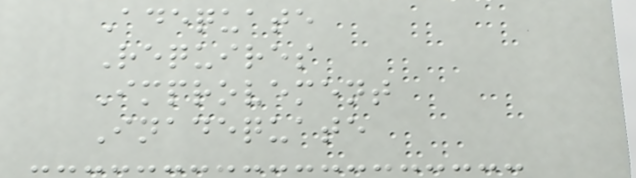Adequate
Requires
Improvement
Inadequate
